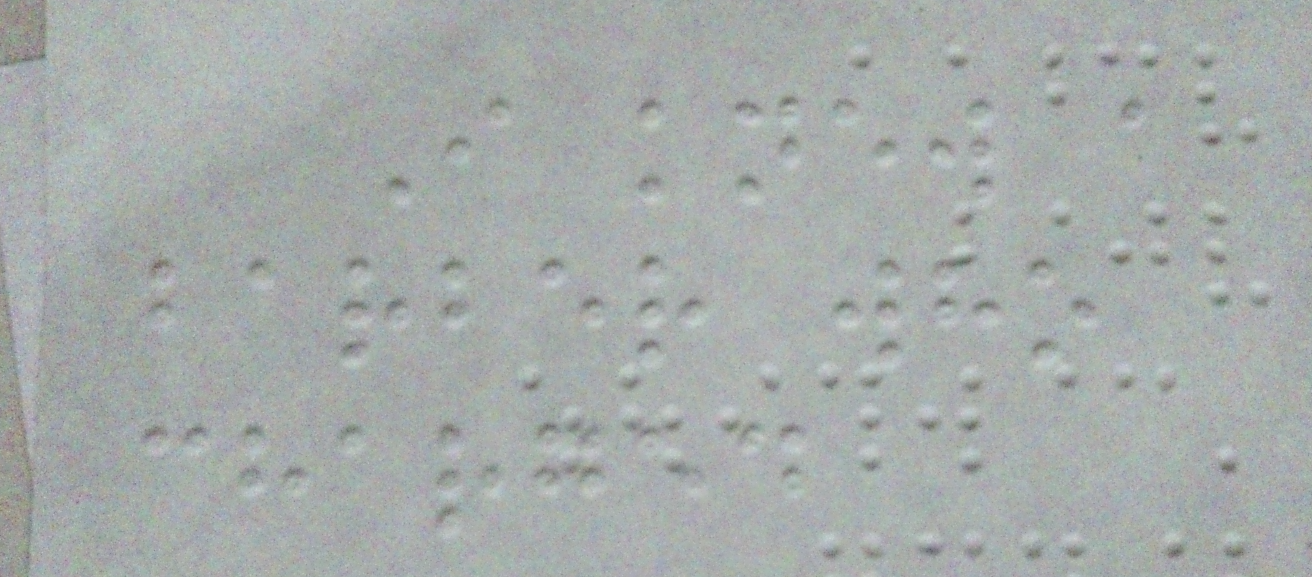I knew a
barber who
charged
